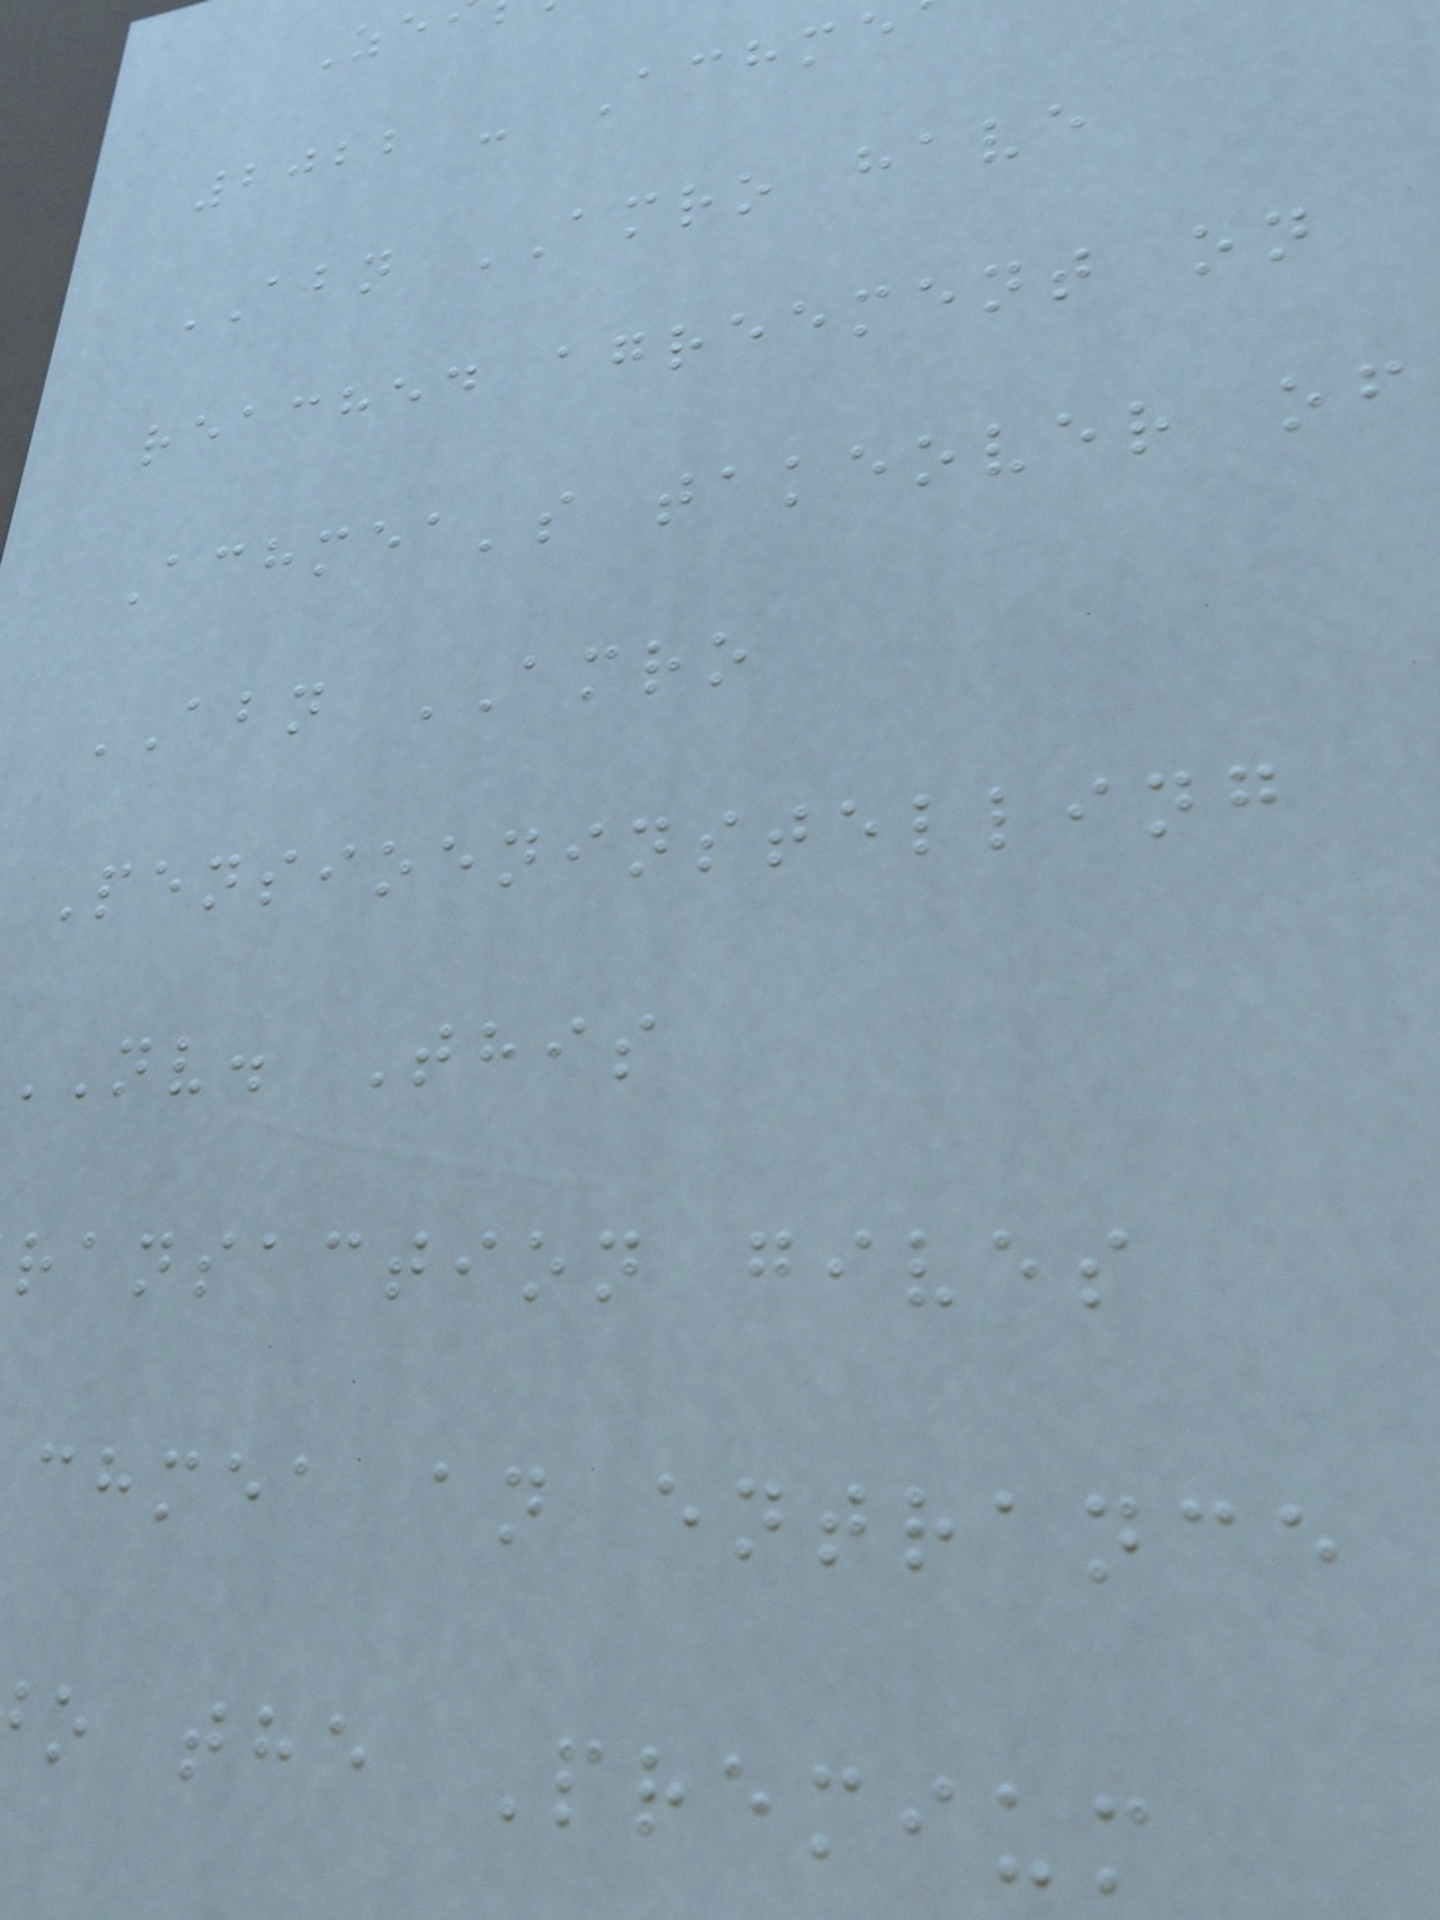2022 - Achme
ABN AMRO have
reached agreement on
Achmea's takeover of
ABN AMRO
Pensioeninstelling
NV. This
ransaction gives
chmea an entrance
o the Premium
